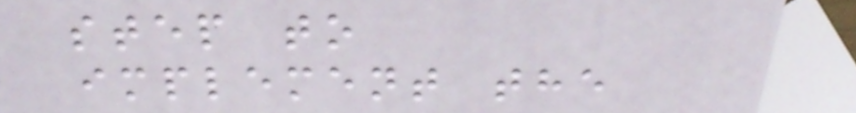step to
implement the
